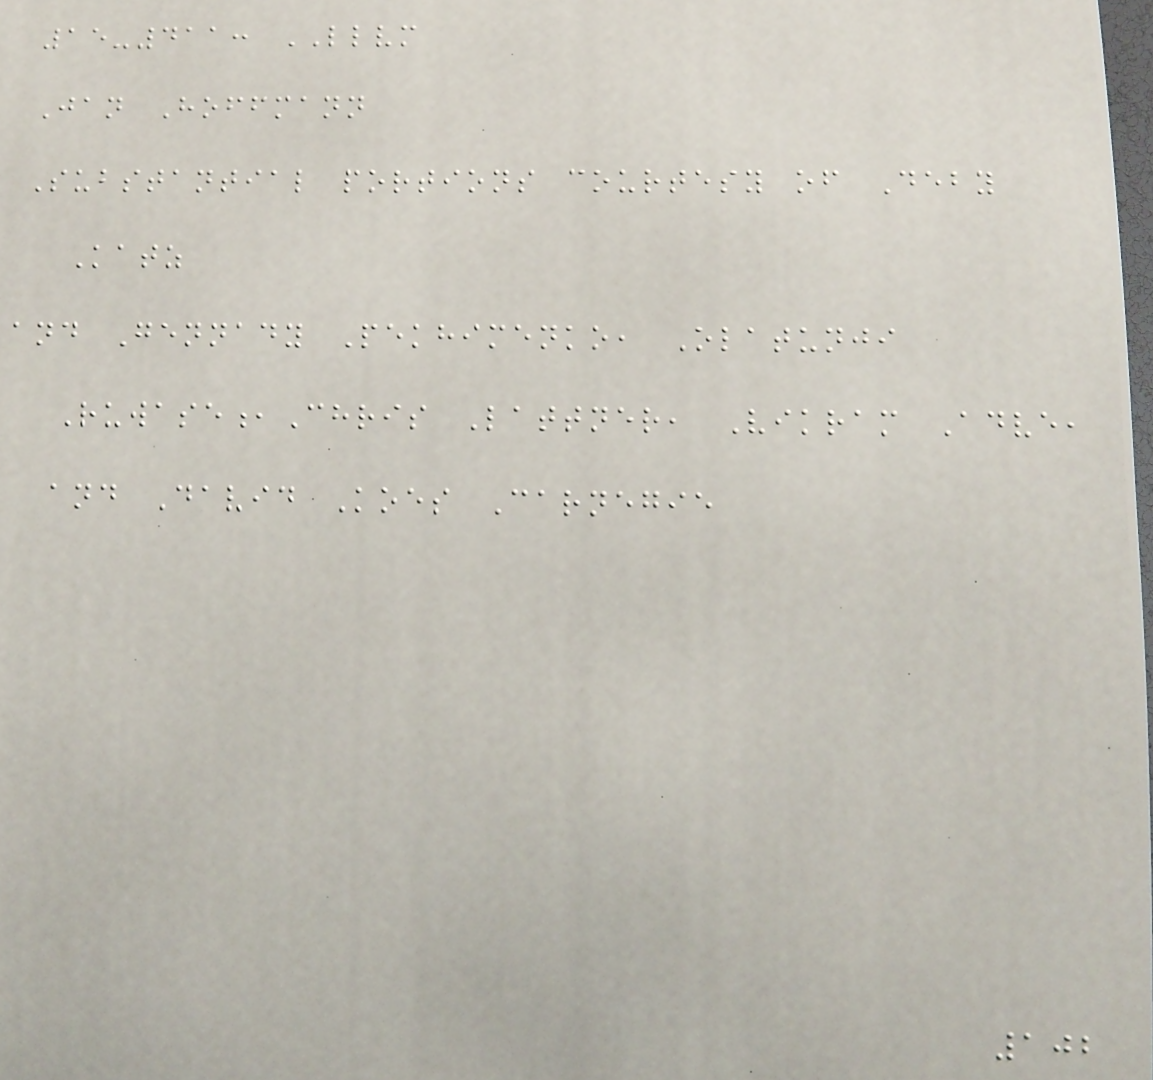15-411: LLVM
Jan Hoffmann
Substantial portions courtesy of Deby
Katz
and Gennady Pekhimenko, Olatunji
Ruwase,Chris Lattner, Vikram Adve,
and David Koes Carnegie
102
